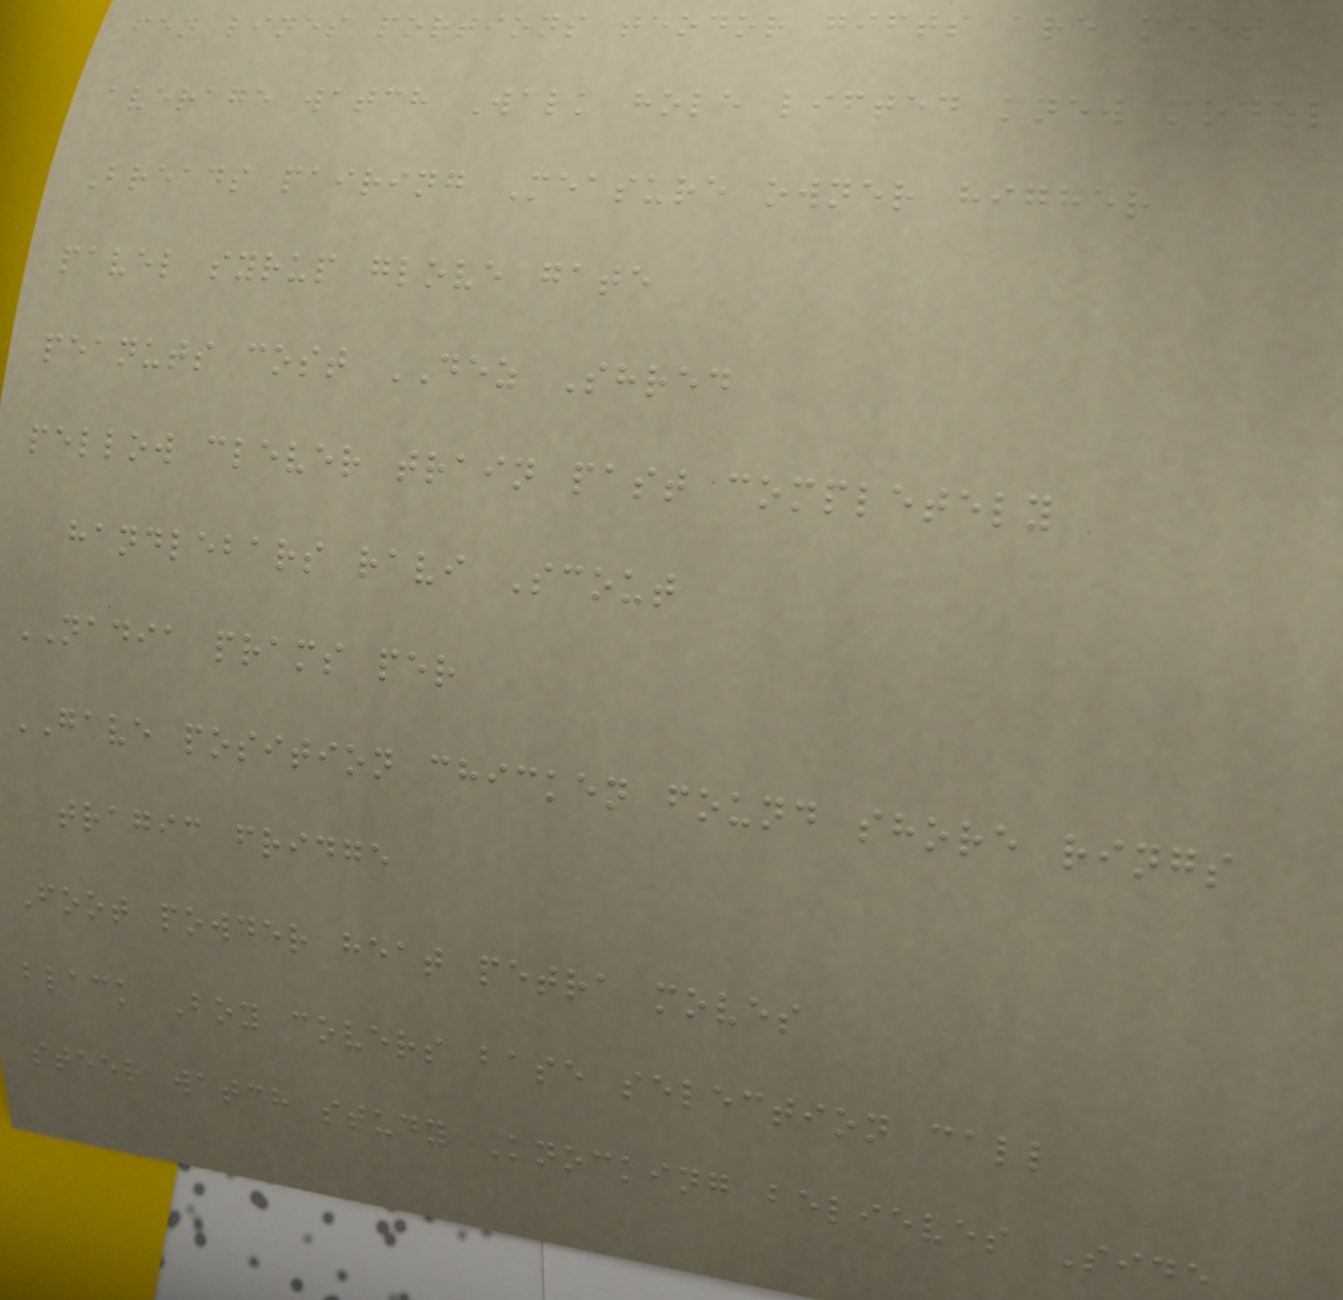fen lines portions teodor gifts are meet
average watch Walk hole lifted knew model
Breads pairing Measure owner higher
pavel syrup glove gate
peanuts cost DEZ Shred
pellow clever train past completely
handlebars ravi Scout
NADIA prams per
GAVE position chicken found shore rings
tragic fridge
Foot powder heat petra moves
black Boy covers base selection call
steer watch study Knocking believes Side
